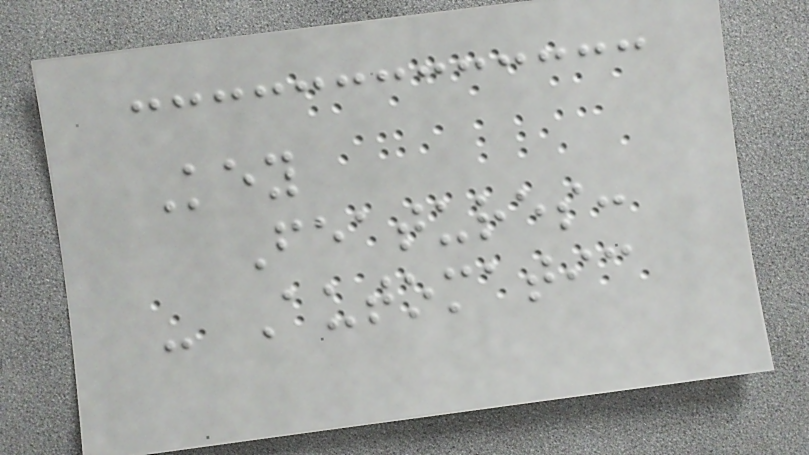Key
Features:
- Automatic
